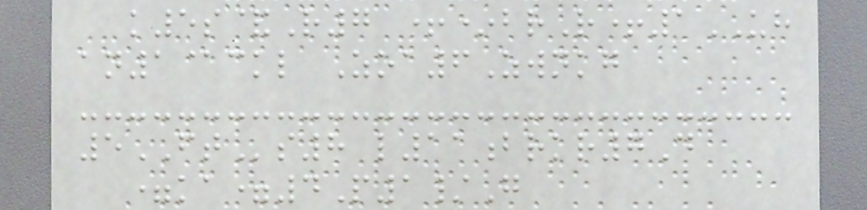k5s&R7 +*brR+1UH
an1@ckl Zoa6Zwnkg
5FTs8 l11brkr7D
=ka=4P1/G
